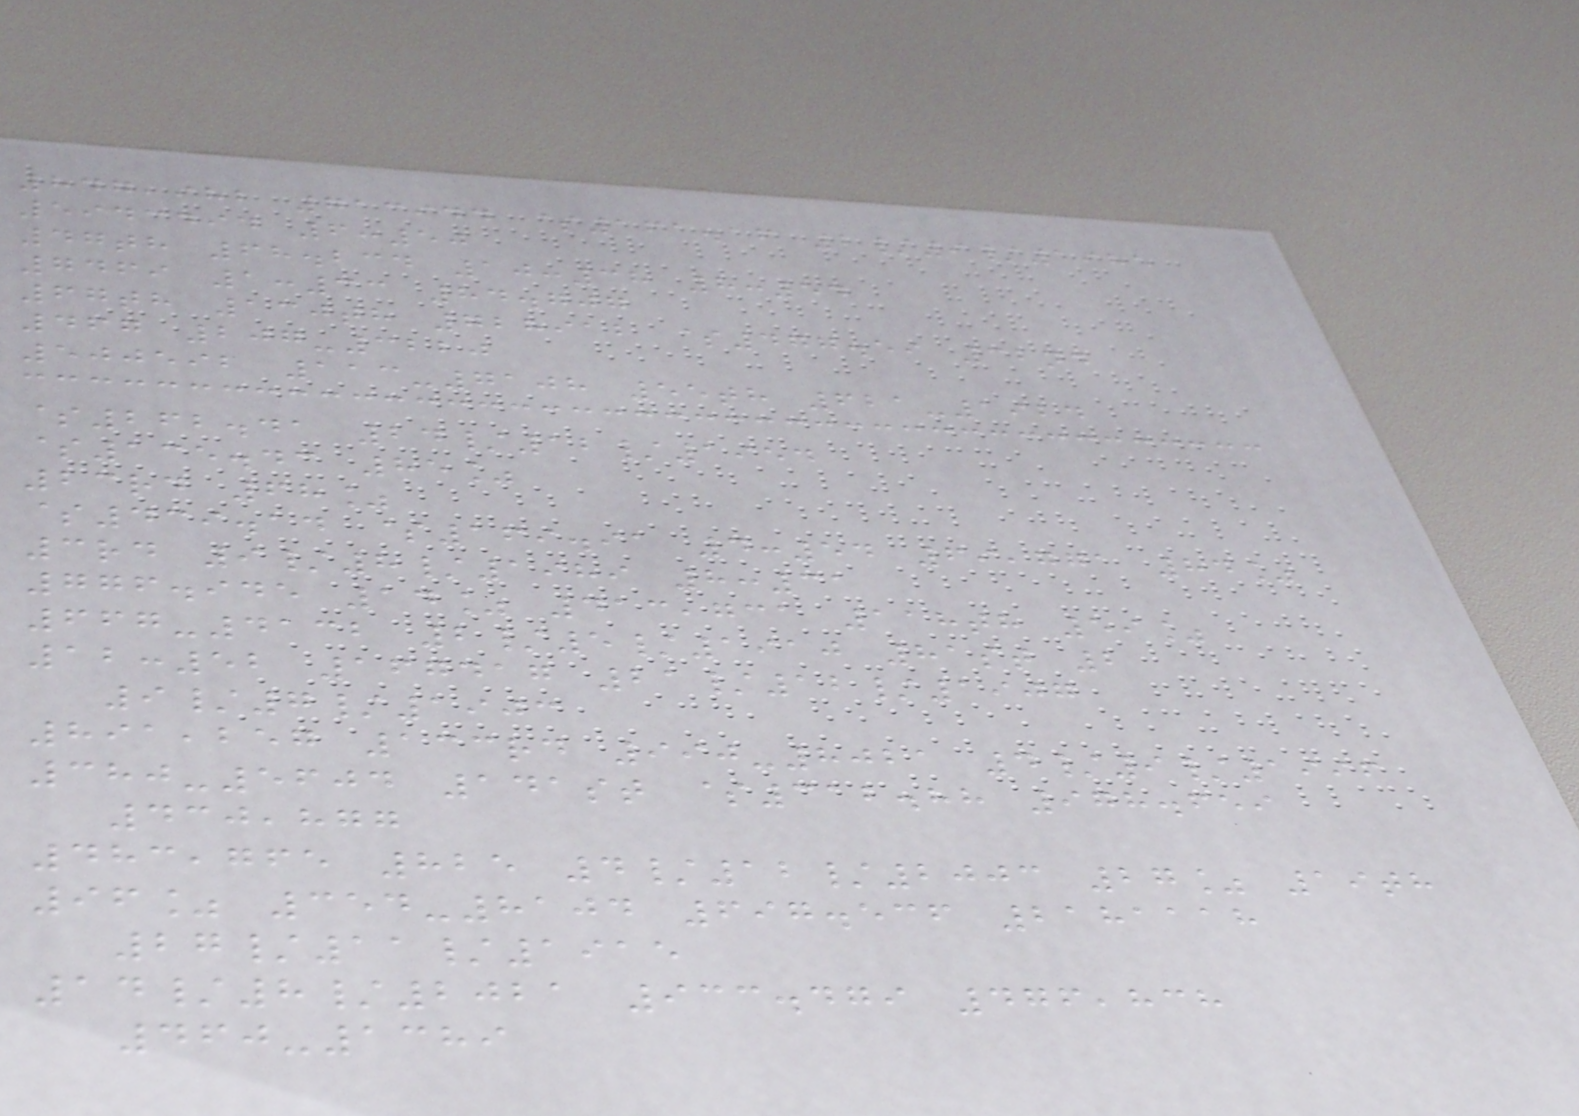847,982 713944 $161.16 2/9/1985
5943494 6:50
47th 68.234 10:38 8:54
7469 1:33 84.707
67th 130th 728912 $477.59 32nd
467 207-3220
500592 113-7108 55th 621-1924
$262.41 24/12/1954
$135.43 85%
23rd 68%
$439.14 $169.91 4:54 69,771 84%
3rd 9/8/1989 8:31
776.945 14% 413,731 118th 59%
667-4132 2/5/1910 81st 2
12:52 167417 21/12/1907
9/7/1903
891,257 133rd 990-8021 4/9/1996
380-5604 141st $312.88 978.659
430,877
483,765 825 4/12/2003 27% 19th
96% 354-8104 697.536 2181118
27/11/1915
14/8/2021 933.479 476,838
460-1389
